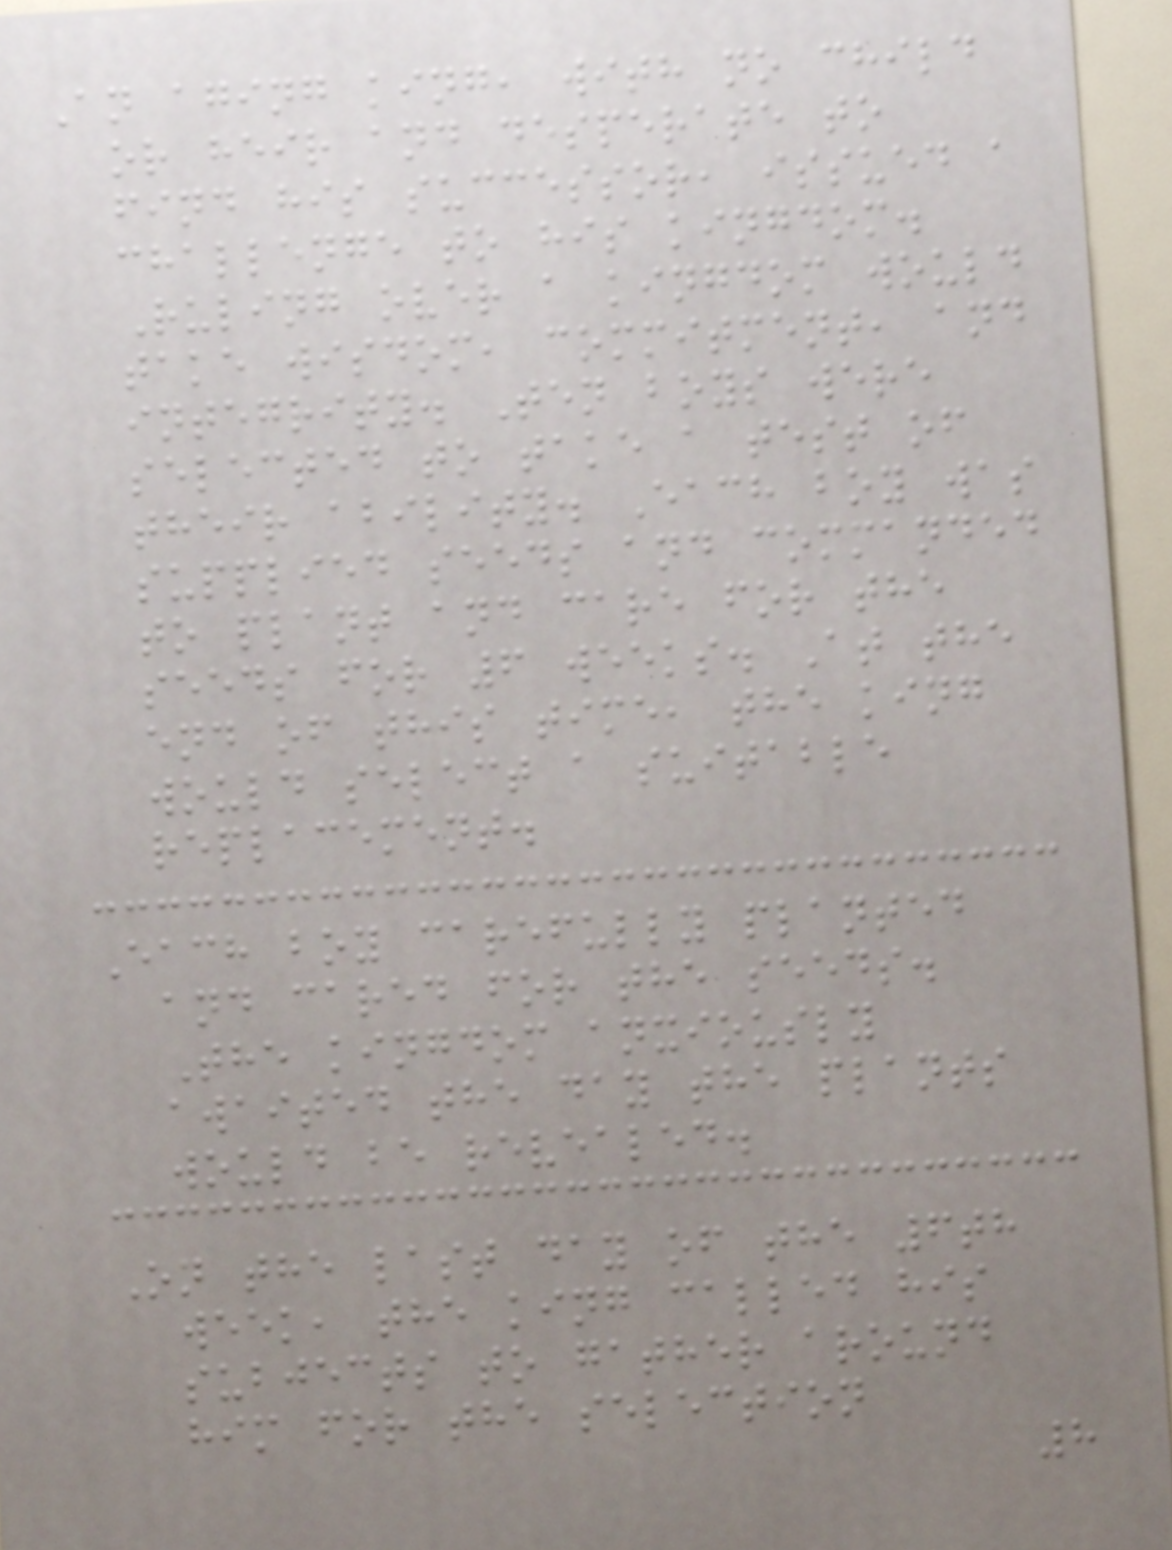An aging king, with no child
or heir and desperate to
find his successor, issued a
challenge to his kingdom.
Ruling over a kingdom would
take wisdom, commitment, and
integrity. Ten boys were
selected to take a test of
their ability. Each boy was
supplied seeds and commanded
to plant and care for the
seeds for 6 weeks. At the
end of this time, the king
would select a suitable
replacement.
Each boy carefully planted
and cared for the seeds.
The kingdom anxiously
awaited the day the plants
would be revealed.
On the last day of the 6th
week, the king called his
subjects to gather around
him for the selection
8
